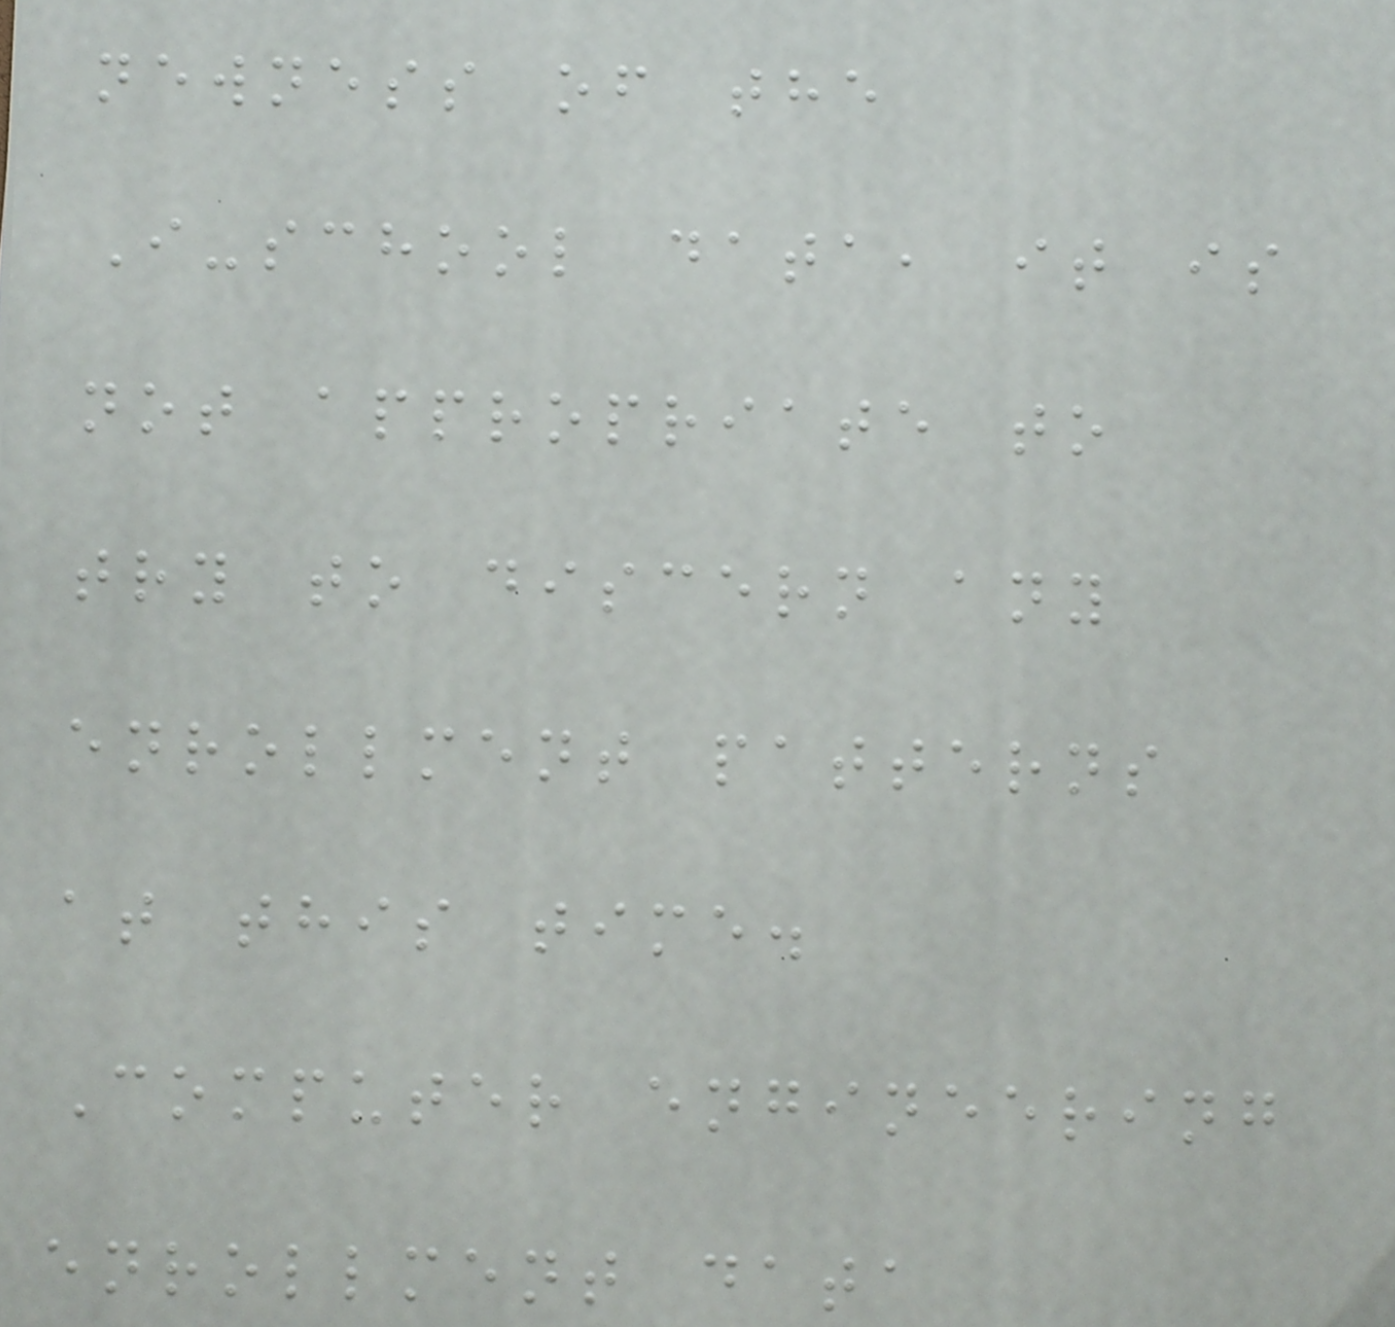newness of the
I-school data, it is
not appropriate to
try to discern any
enrollment patterns
at this time.
Computer engineering
enrollment data
